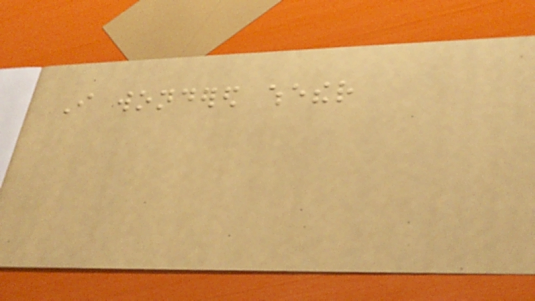I wondered whether
